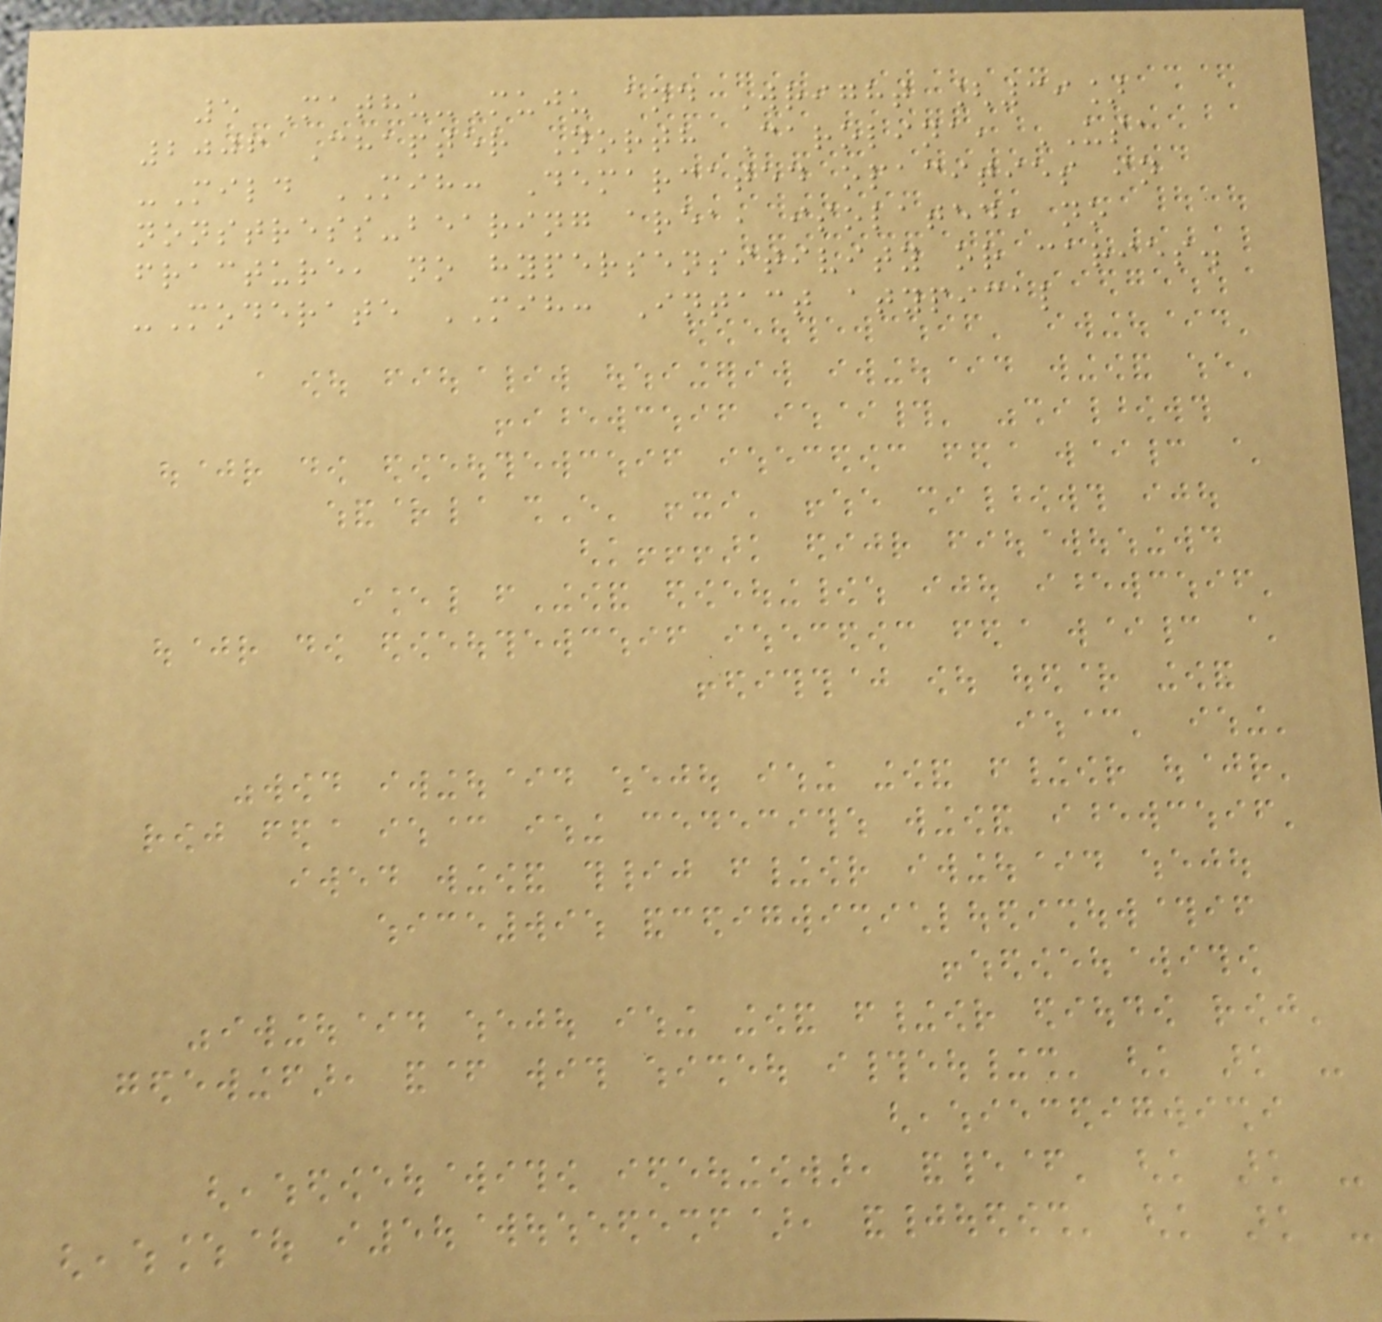5 Mathu-Muju and Wright [39]
2006 Chapter North Carolina, USA
-Mild MIH: Demarcated opacities in
nonstress-bearing area, isolated, no
fracture, no hypersensitivity or caries.
-Moderate MIH: Intact atypical
